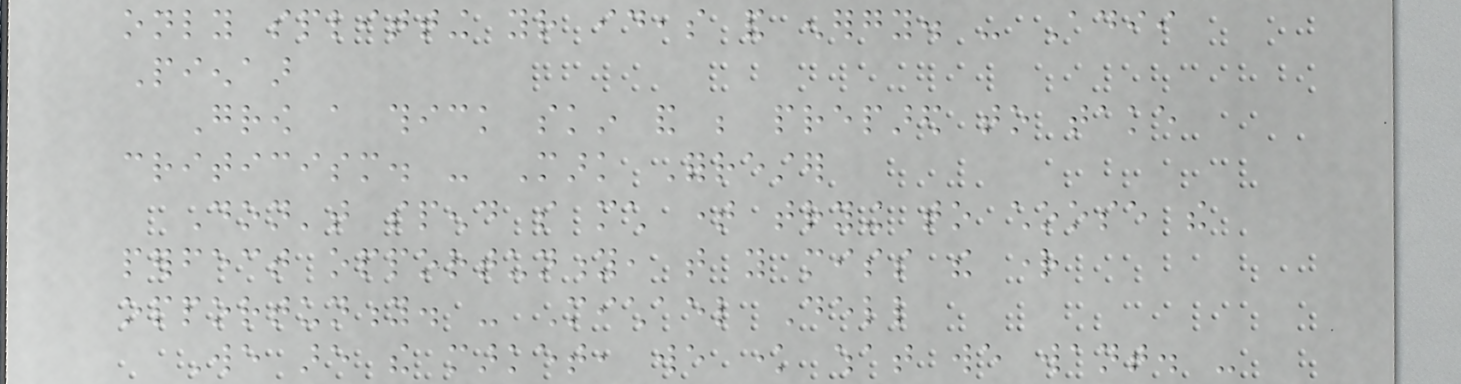only splitting your ideas and energy. - Adii
Pienaar
Grow a thick skin and be prepared to take
criticism. - Mark Forrester
Don't spend so much time trying to choose the
perfect opportunity, that you miss the right
opportunity. - Michael Dell
We are the market, we know what we want. -
